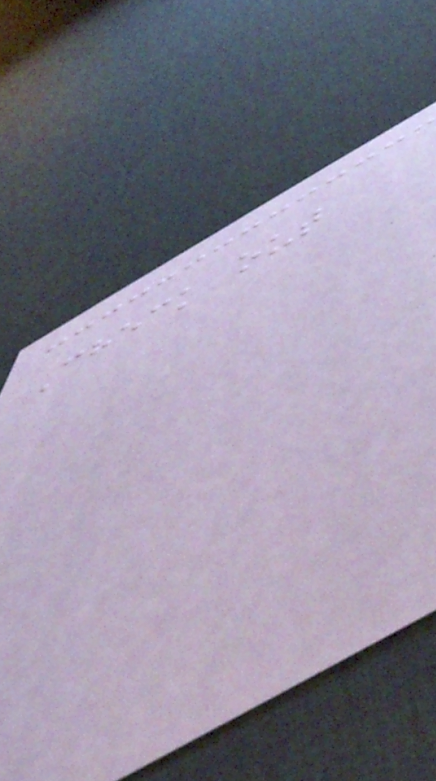Check out
